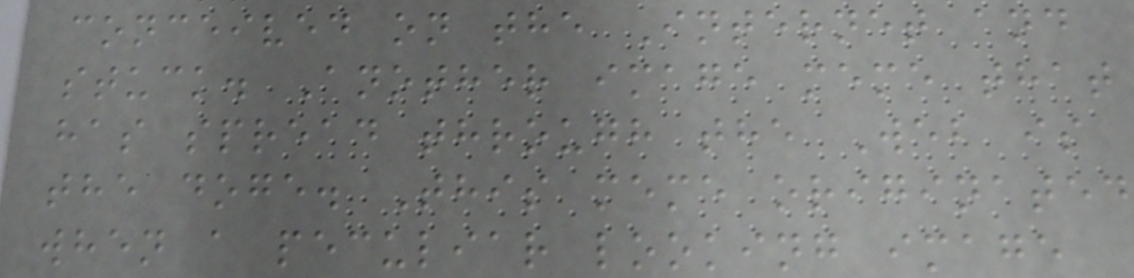conceived on the Internet and
stuck. Another image meme that
has spread through the Web is
the doge. This meme originated
when a peculiar looking image
